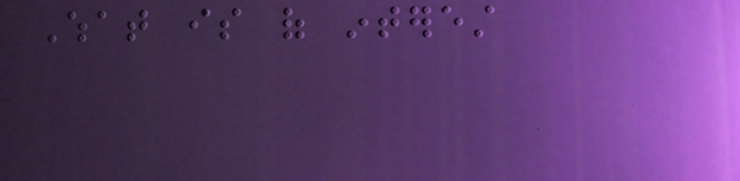What is of interest
